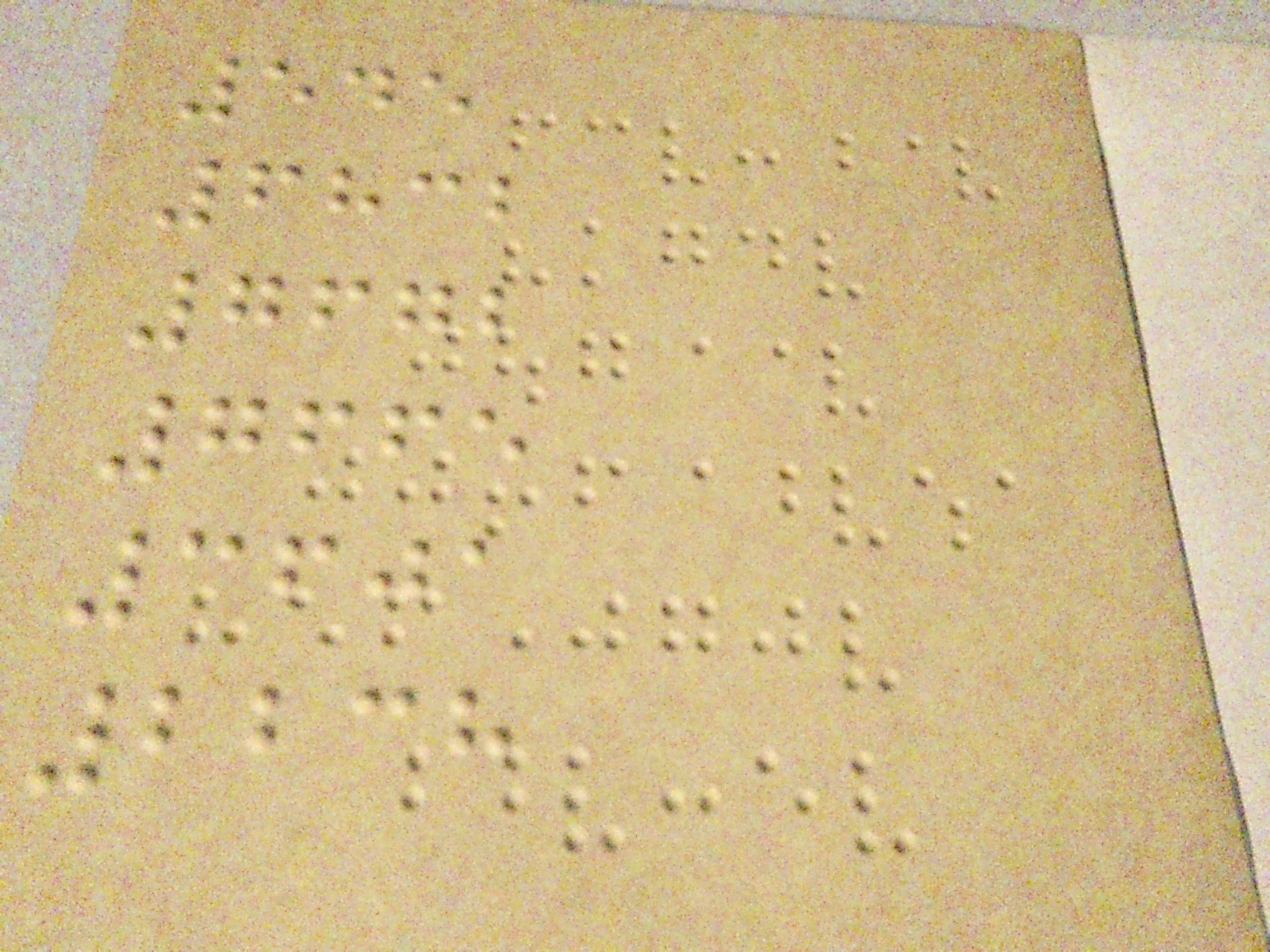545
6832
7672
7665
3601
2238
